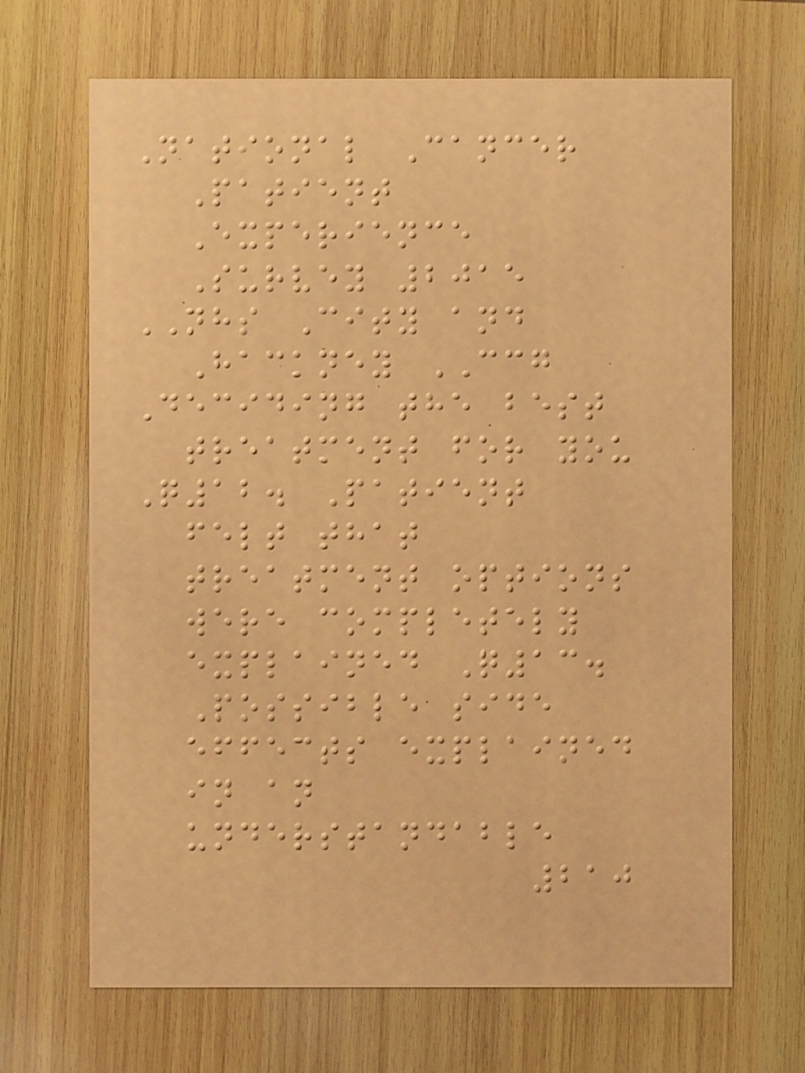National Cancer
Patient
Experience
Survey 2015
NHS City and
Hackney CCG
Deciding the best
treatment for you
Q12. Patient
felt that
treatment options
were completely
explained Q13.
Possible side
effects explained
in an
understandable
210
